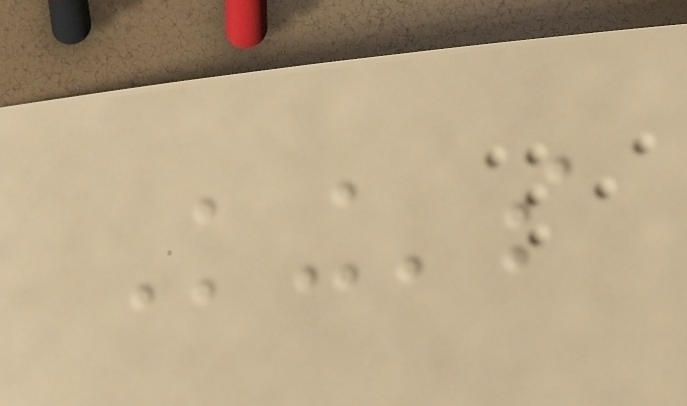King's
